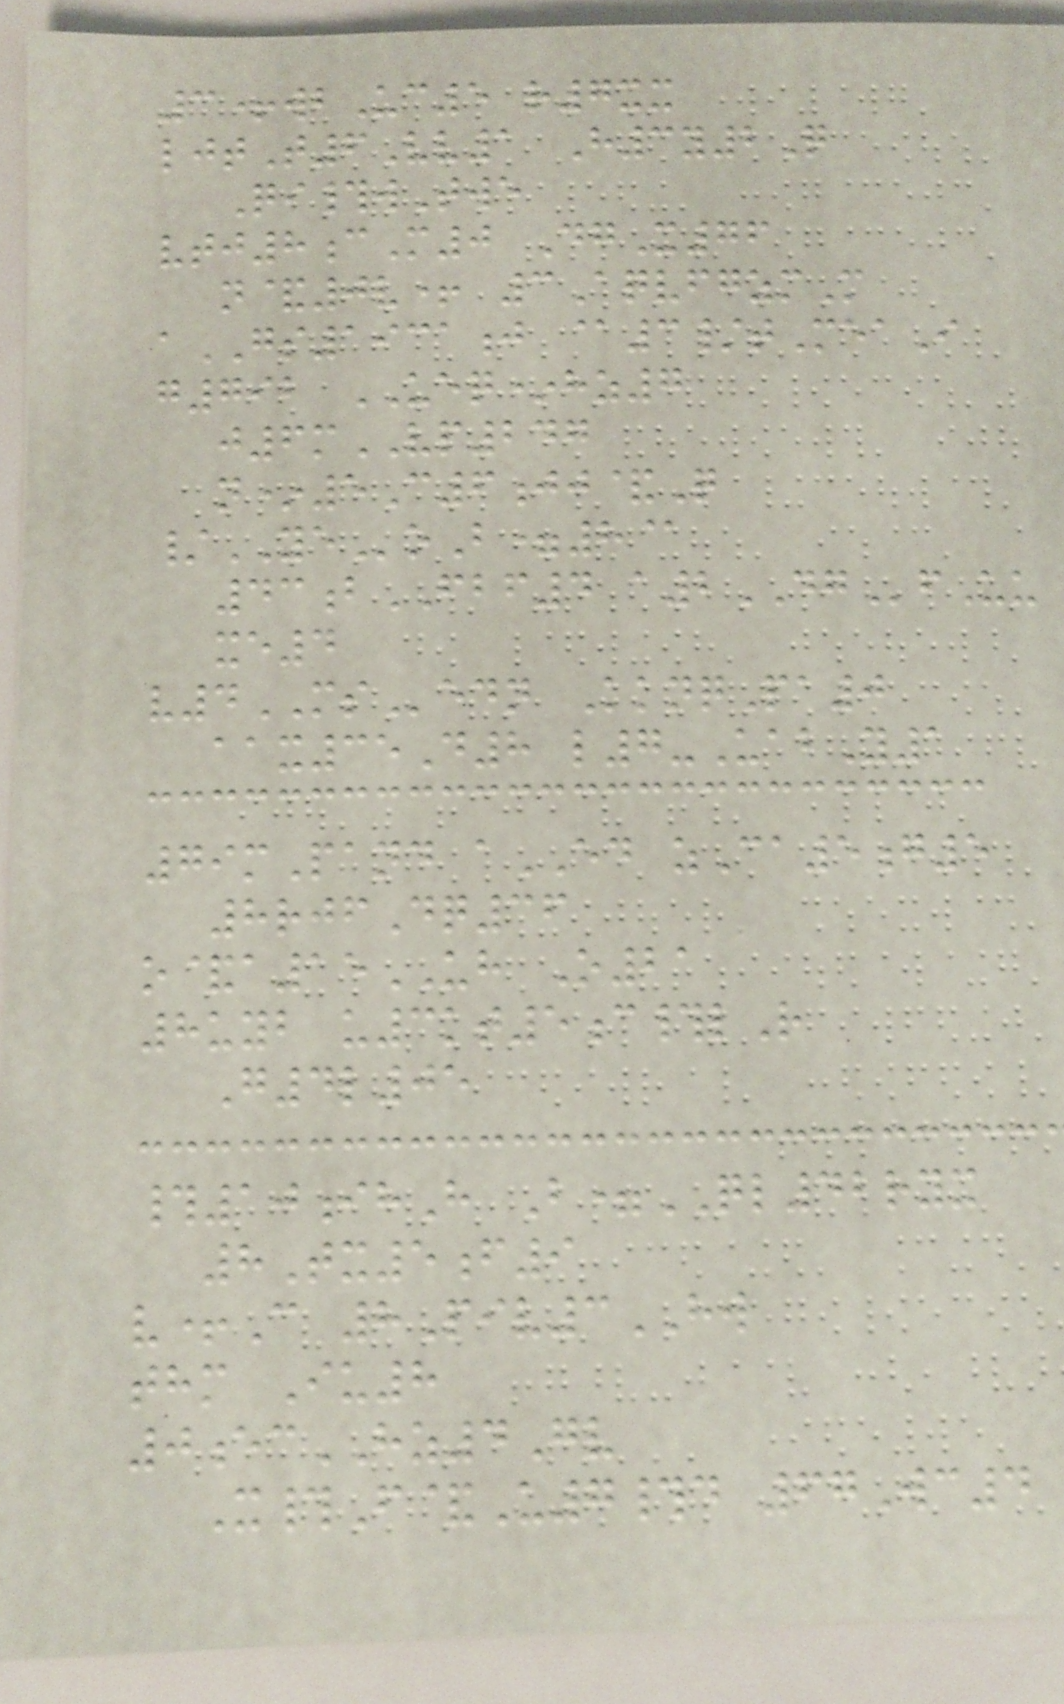3+wbUc5 r7xx
ljtT6Vv1 H3y2Q
Qi#wTwe
vtj8cM0 DgX76
n&0v+ 3AqvfgzmM
aGS1931j @3/tMeaI
g792 UEQ*hz7
j6mVP247
n*5C6jj&Q
/YEoB=8@
43bFBF4 a2DGfUu
xe4
v4MSedn KknqPa0
aax35D8 l7-UabY1
79mPand aED zCa5g5
8rjfDq36
o&a15UH O21
8uyb u3kt5c#lR
G4l05
#10ihH B=QL42ryx
8Tx5f9
v+C 8Piv3HW
thm Iu8
0ecHZ4Gv
X#F&U7#d 67Wc4
